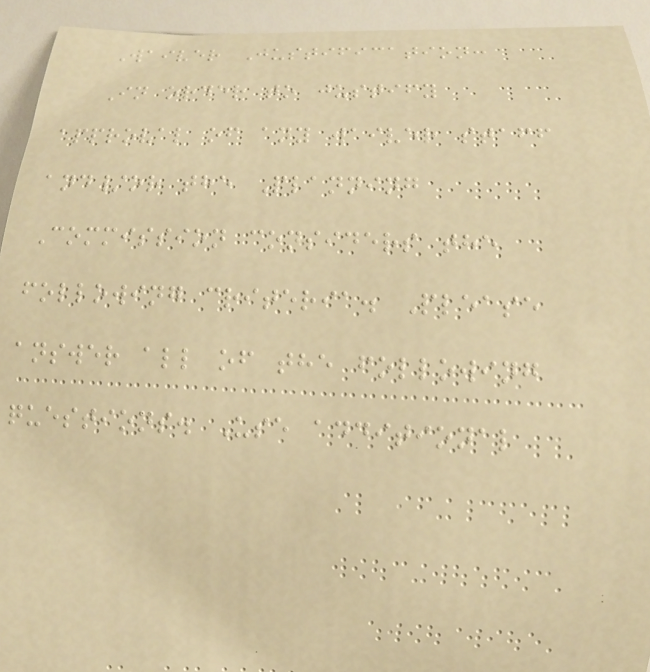Waiver Justification:
In order to justify
approval of any waiver staff
and/or the Planning
Commission considers the
following criteria. Please
answer all of the following
questions. Use additional
